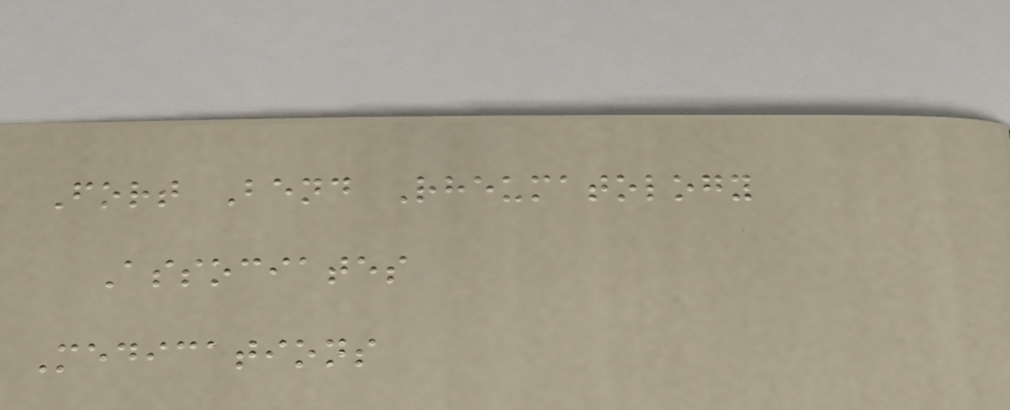Fort Bend Rheumatology
Associates
Medications
